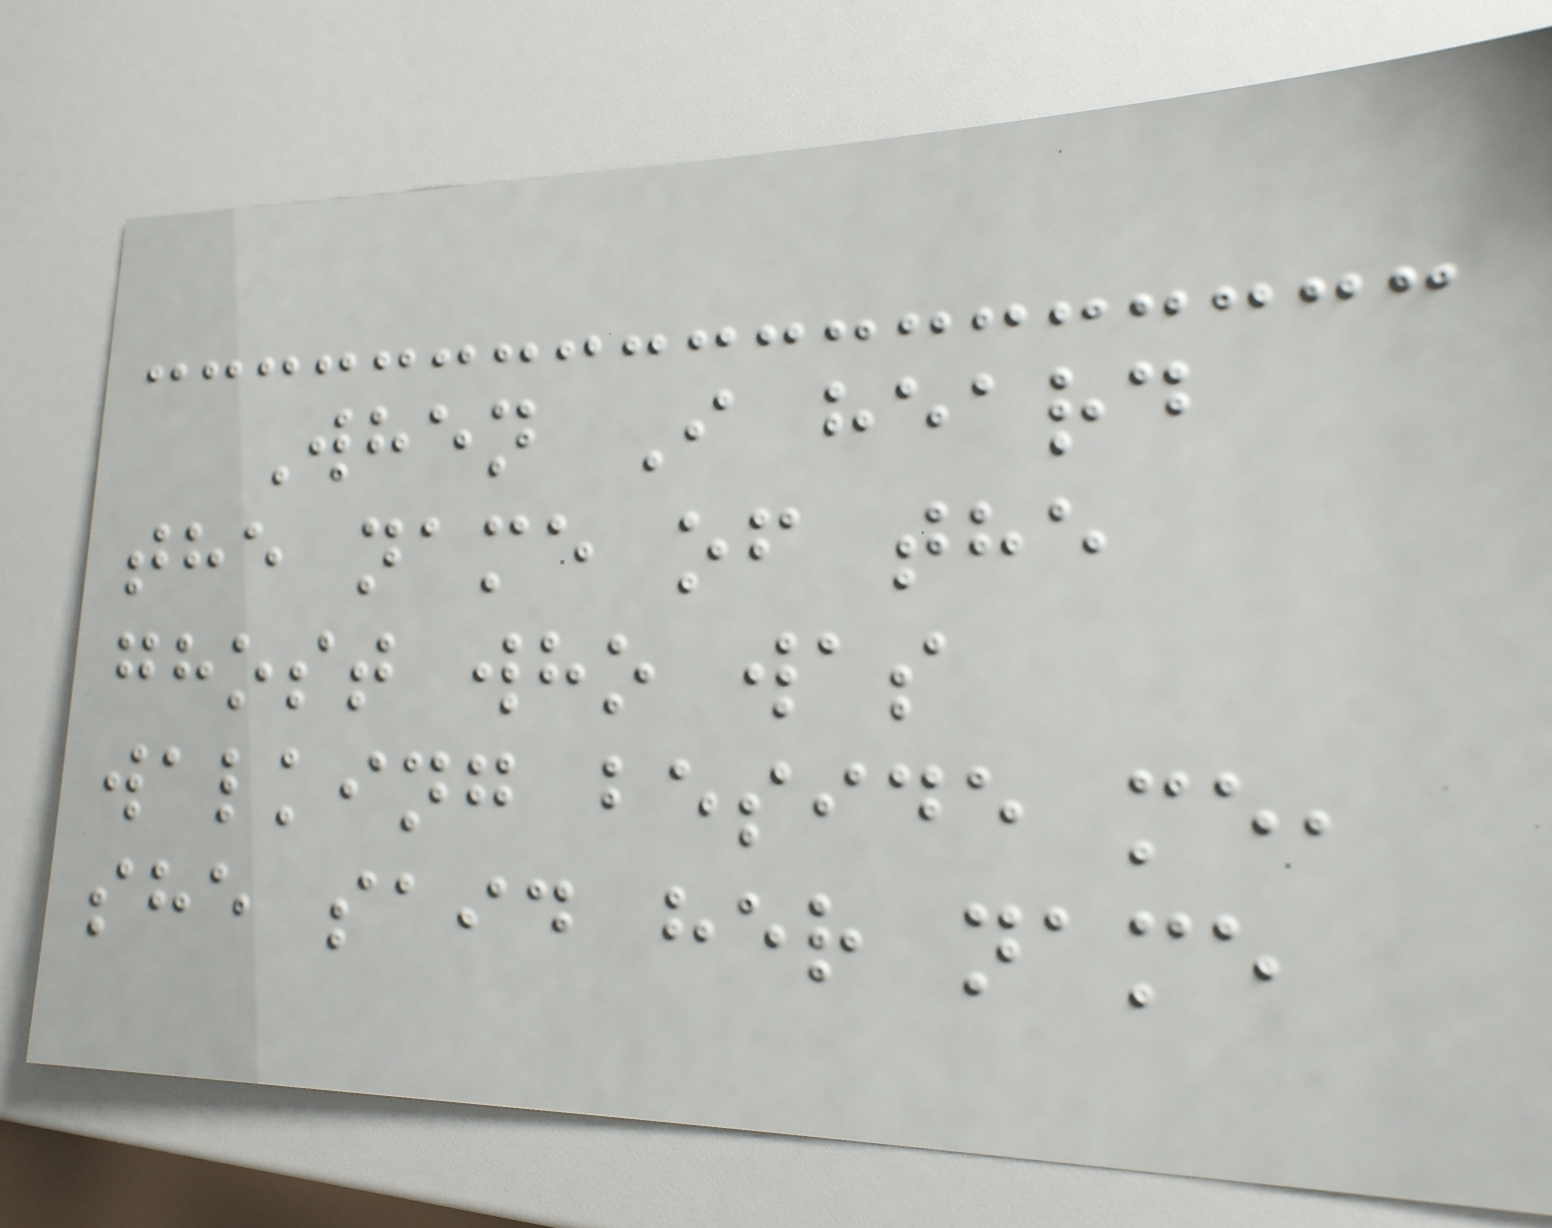When I heard
the name of the
ghost who was
walking beside me,
she said her name
